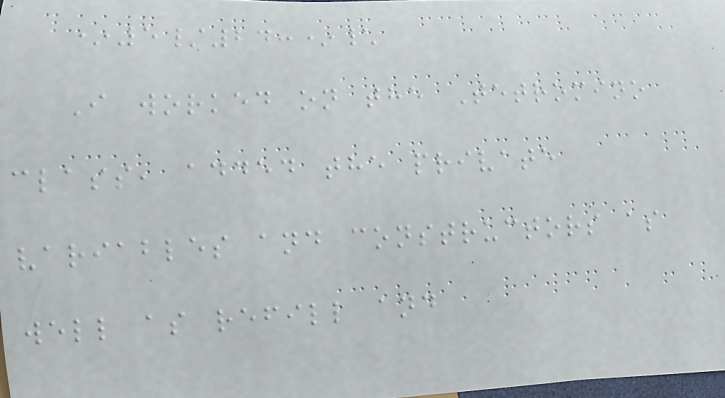*5/24:*\
I worked on the Tetromino
class, added the private
variables and constructors as
well as refill and
